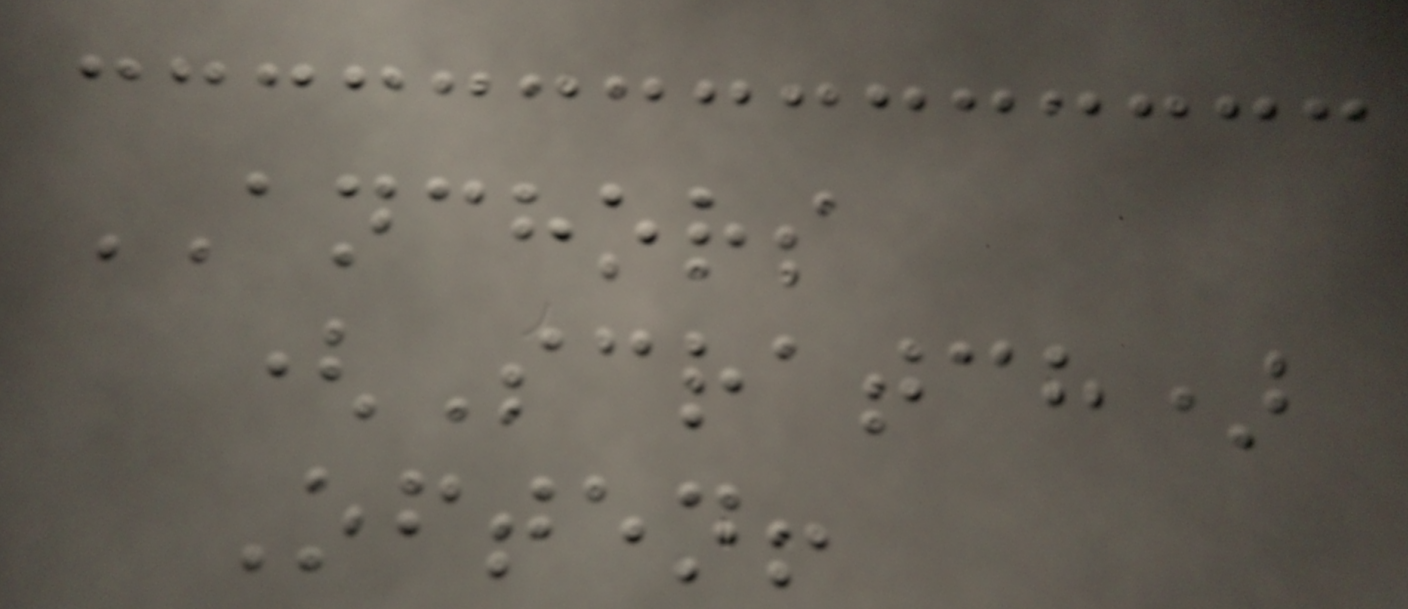ANCHORS
(Scratch)
Often!
